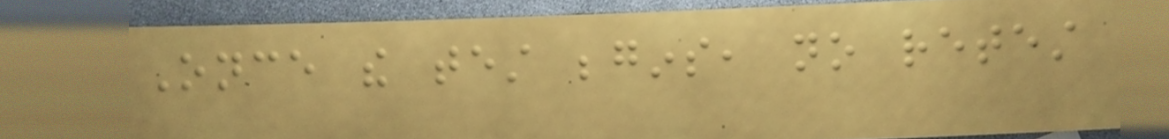Once the test begins, no retest
